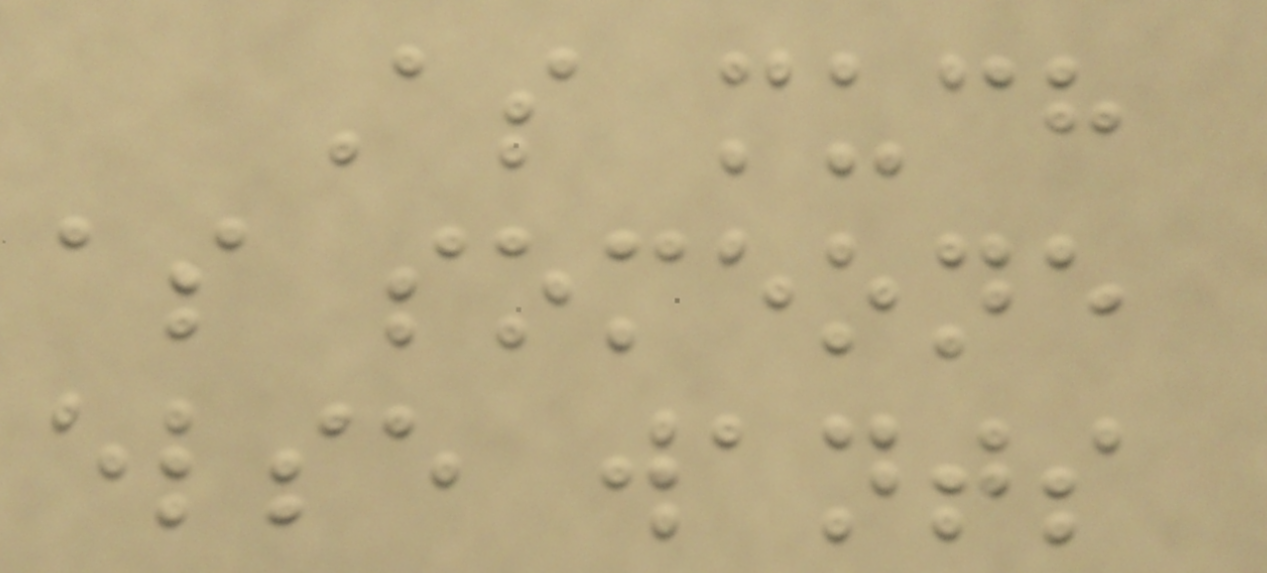As much
as someone
else wants
